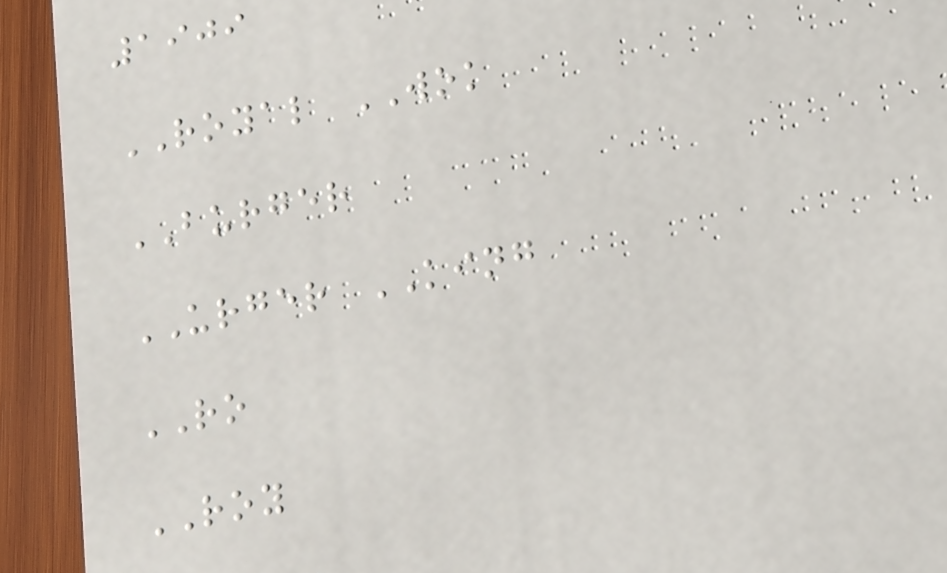1909
ROYAL WOK
BURGER
URGER KING
RO
ROY
